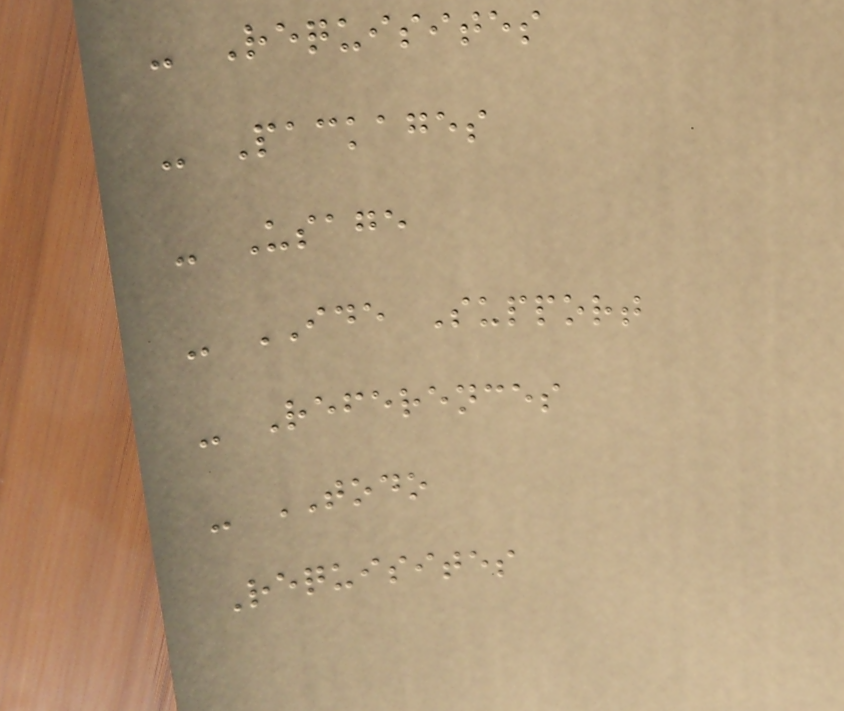- Requisites
- Packages
- Usage
- IDE Support
- References
- TODO
Requisites
